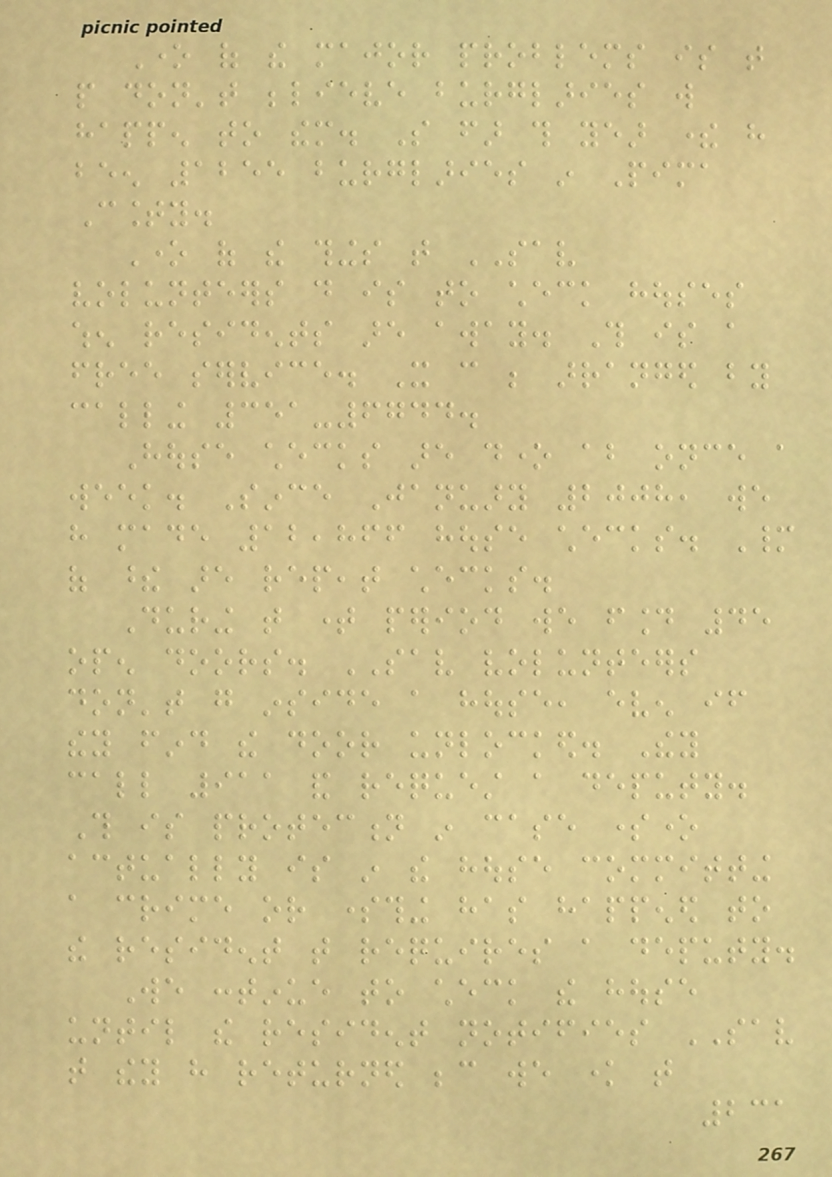One of the major problems is that
people don't believe burglaries will
happen to them. So far this year there have
been 1255 burglaries in Pima
County.
One of the things that SAV
volunteers do is to check houses
when residents are away. This is a
free service. It can be arranged by
calling 351-6744.
House checks are done about once a
week. Since January 2008, we
have made 12,866 house checks. Many
of these are repeat checks.
During that time period we found 45
open doors. SAV volunteers
don't go inside a house, even if
they find the door unlocked. They
call 911 and request a deputy.
This is protection in case someone
actually is in the house committing
a crime or something has happened to
the resident that requires a deputy.
We continue to check the house
until the resident notifies SAV
that they have returned because we know that
231
